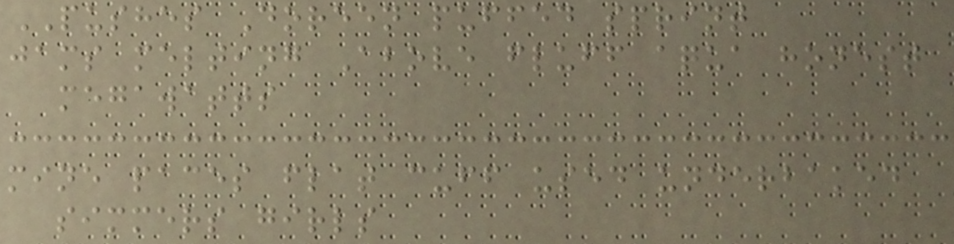PUSHES Doreen puffed sprint
jams melting Above fluff aqua honest
megawatts
mine paces flat cuff used underbaked
simmers girls
